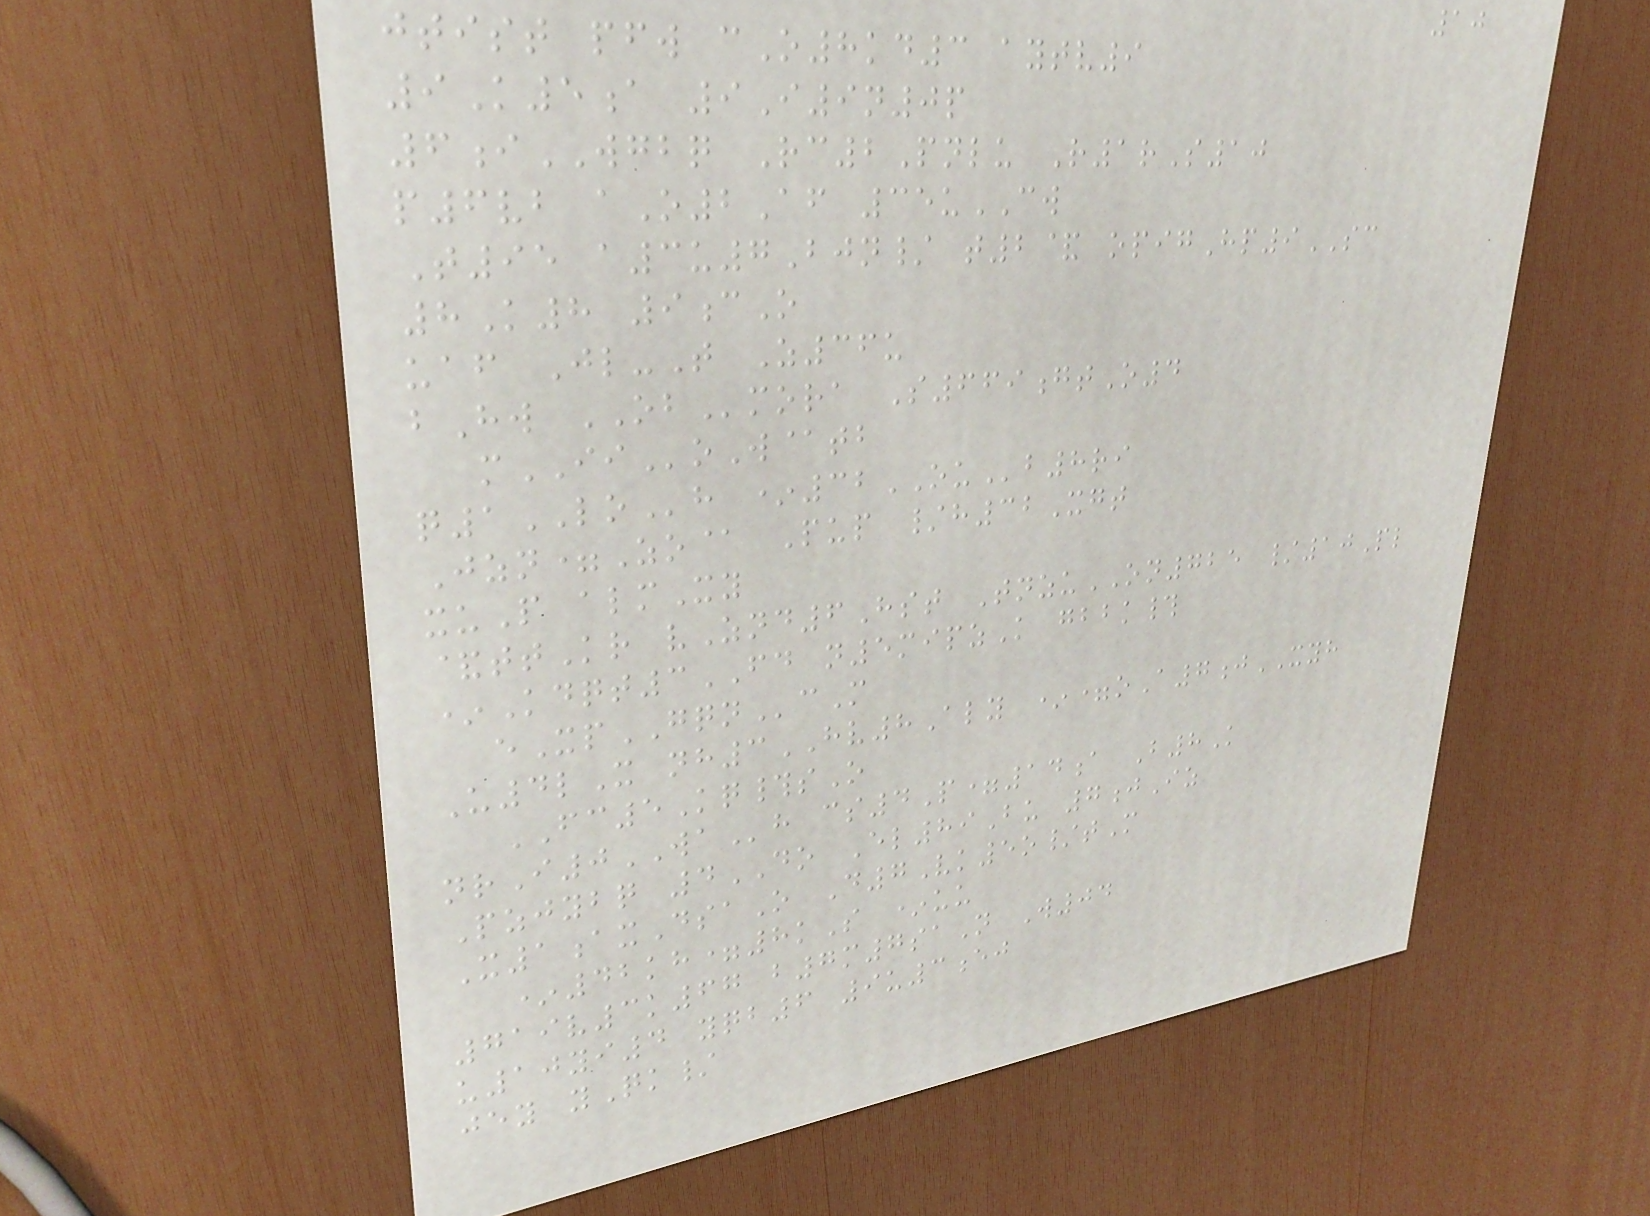10
jtist pfw cO8kd3 aytv9
9K5a 9I9n0p
6iWGBQ Rc2Pnlu R1rS10
p6vb aO2Af 35uCW
T95 a3u7Bjn/ t2& opigHp9SC
8K8 9cO
uaf Jl-T Z36u
bHw OBmora S669gtO4
mIIoW@tb
q1LOh *32OUb8ri
Jzn=Zo@ Pup /h32Xgt
xuP almXy
&ttKr vZnd6Hst TnzuON725 /10Pl
*Kdqt3FD n5mipzK gbbk#
eXpGQNcM
U4lX nh3HV8Aly *=oA7jXYH
FC5Kq#sO
nrI0WAh cs4P=14a B8K
Pzjybq 4DO El89Bu 7jIz
X1axDsaO D7Vk5o/tM
*42kh=8kS *uu
719v3k67 b7m7saN W04
u10yi4 yqb6 9u3ej
jey yQk/
